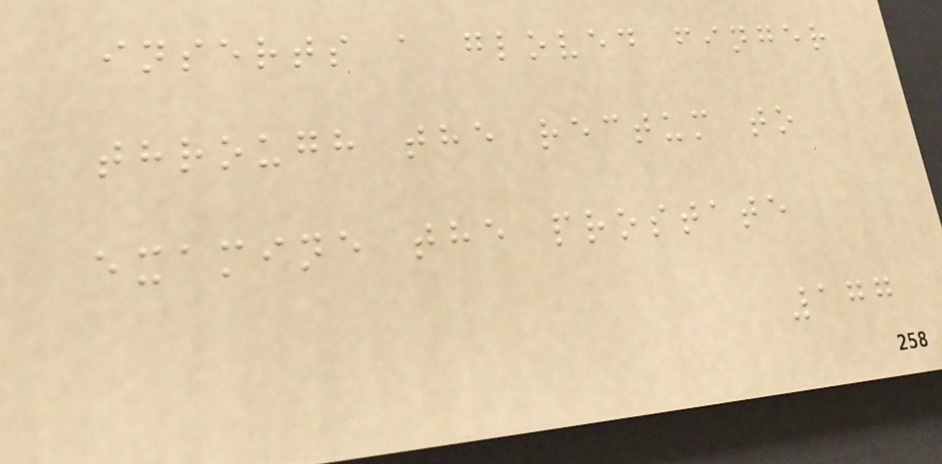inserts a gloved finger
through the rectum to
examine the prostate
177
